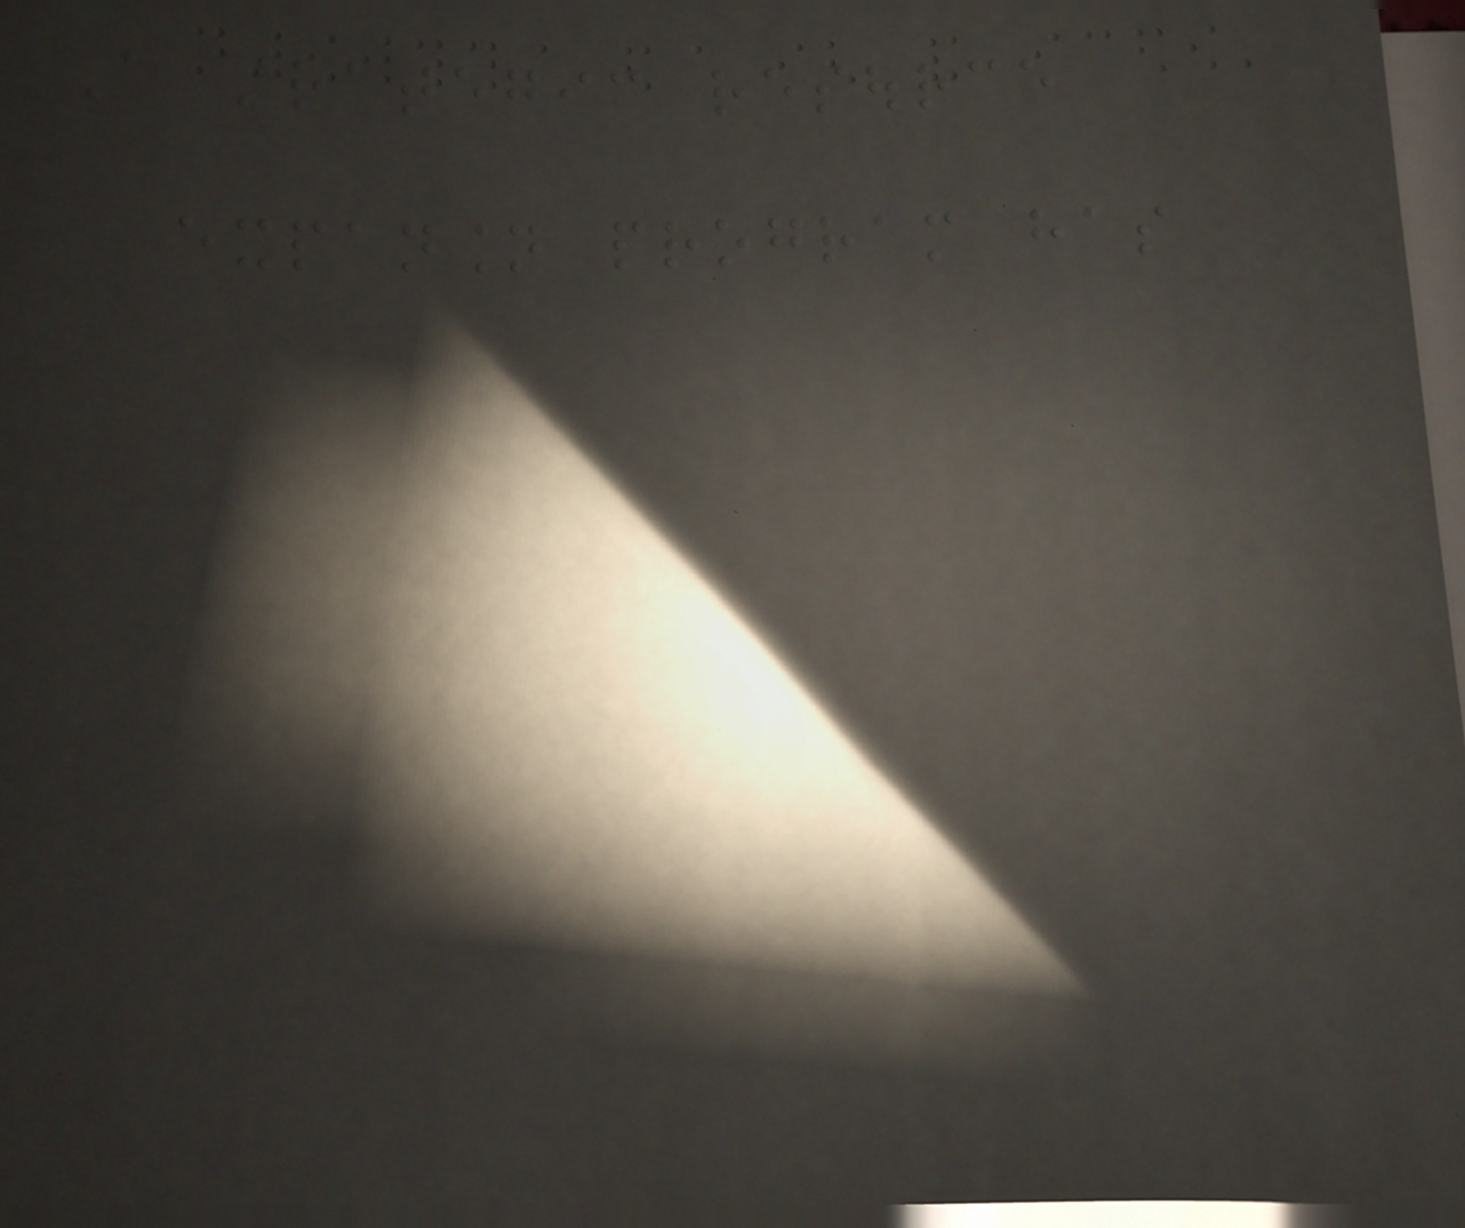A strategic resource
expansion program has
